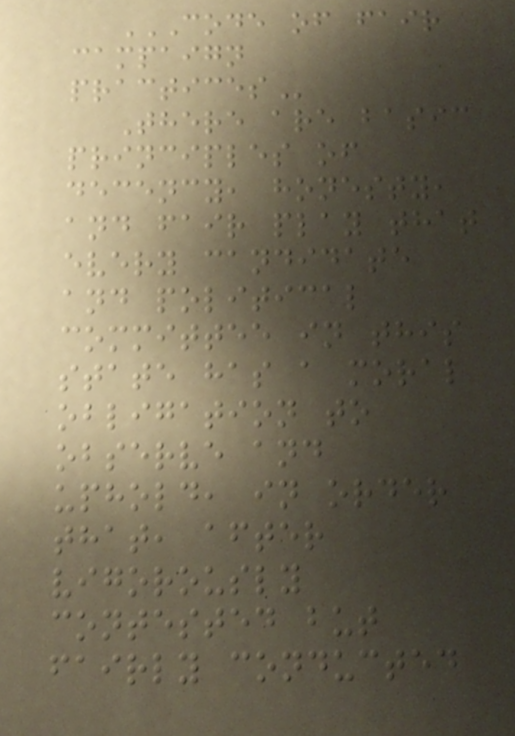CODE OF FAIR
CAMPAIGN
PRACTICES
There are basic
principles of
decency, honesty,
and fair play that
every candidate
and political
committee in this
state has a moral
obligation to
observe and
uphold, in order
that, after
vigorously
contested but
fairly conducted
